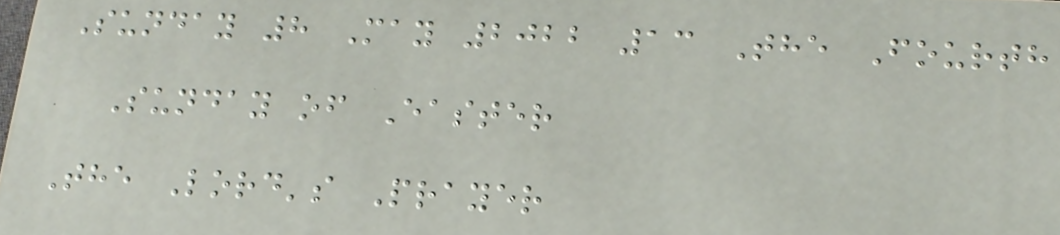Sunday 8 May 2022 13 The Fourth
Sunday of Easter
The Lord's Prayer
